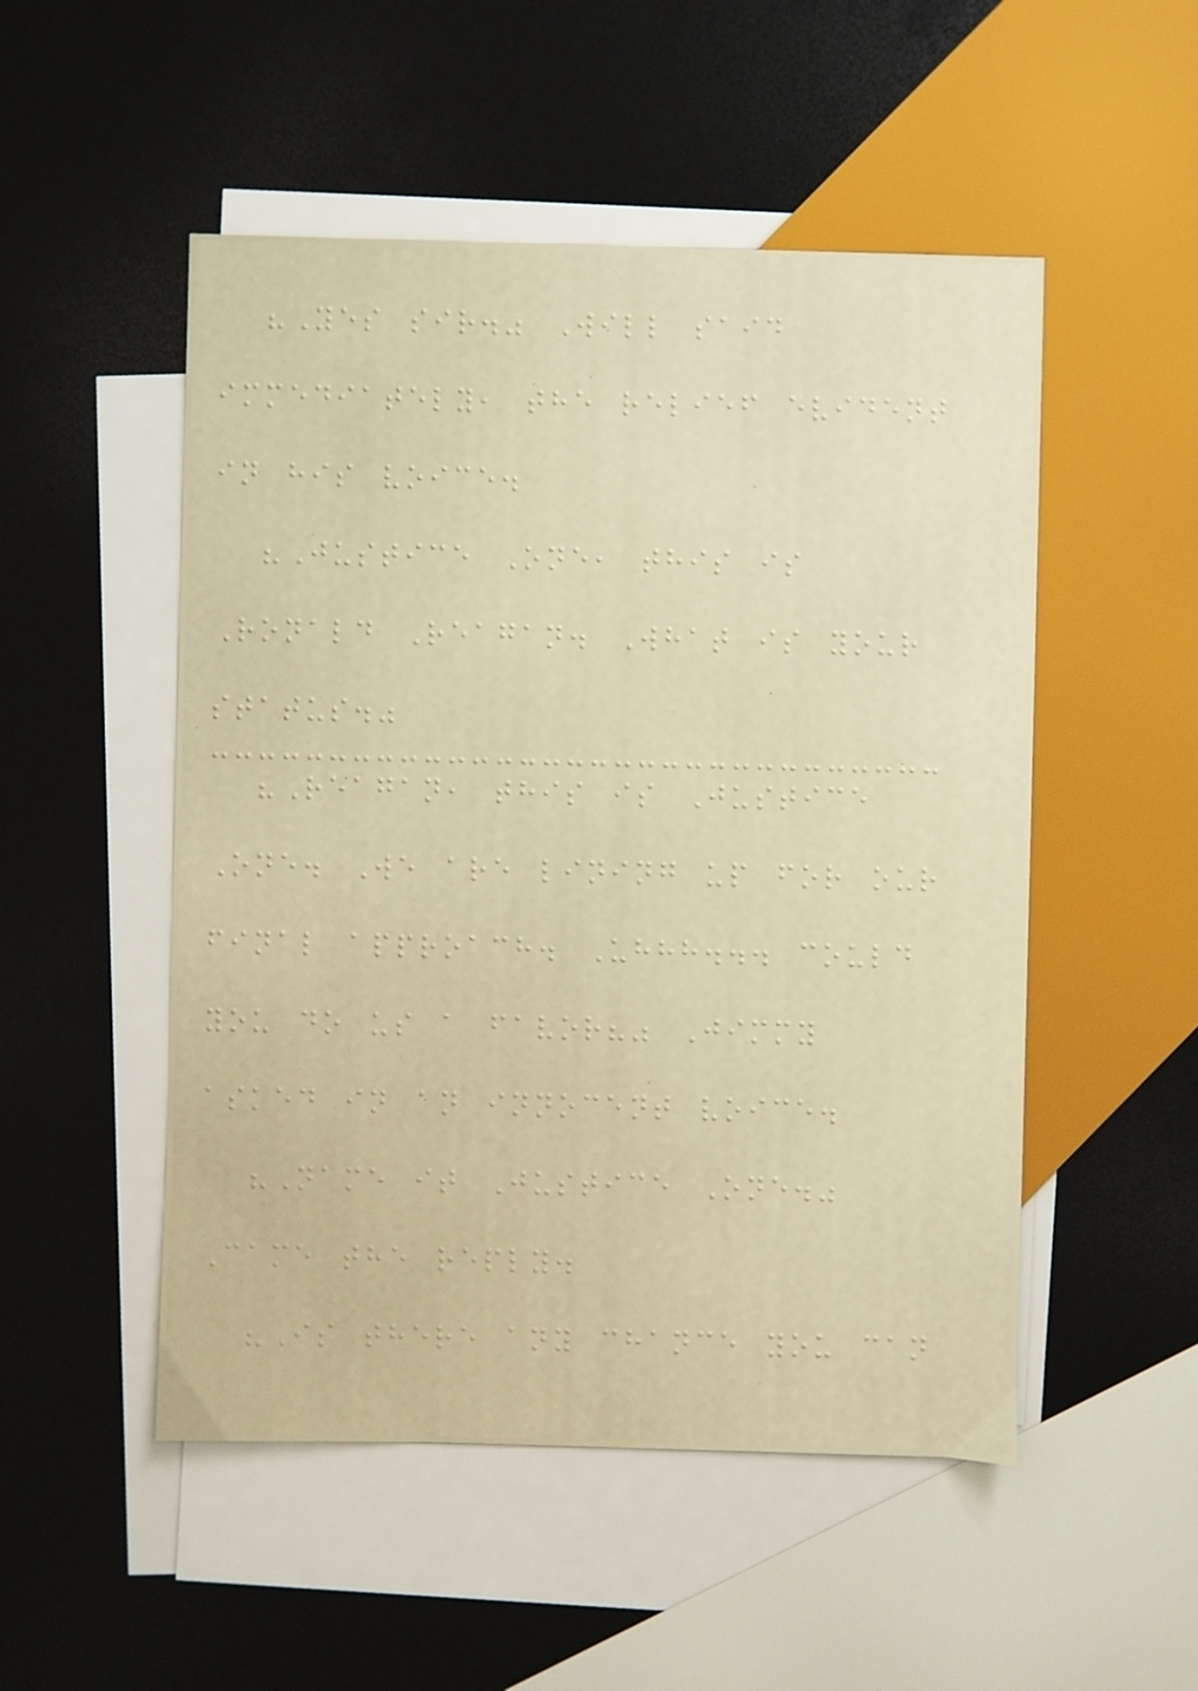"Yes sir." Will said
immediately, the relief evident
in his voice.
"Justice One, this is
Ronald Reagan. What is your
status."
"Reagan, this is Justice
One. We are lining up for our
final approach. Uhhh... could
you do us a favor?" Jimmy
asked in an innocent voice.
"Name it Justice One."
Came the reply.
"Is there any chance you can
